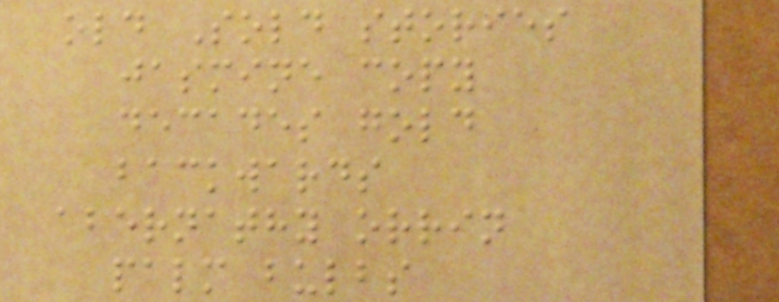old Sold stories
jasmine copy
decades gold
backwards
abernathy orrin
palm bulbs
